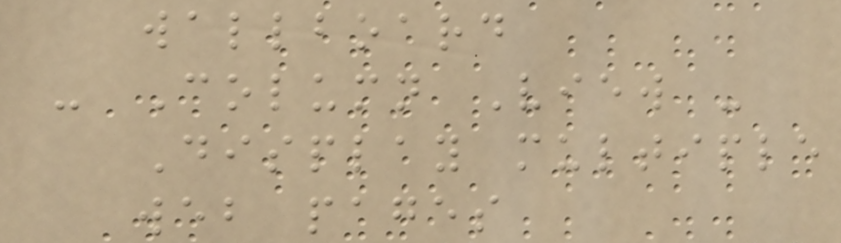wallboard
- Column View -
Display multiple
web pages
